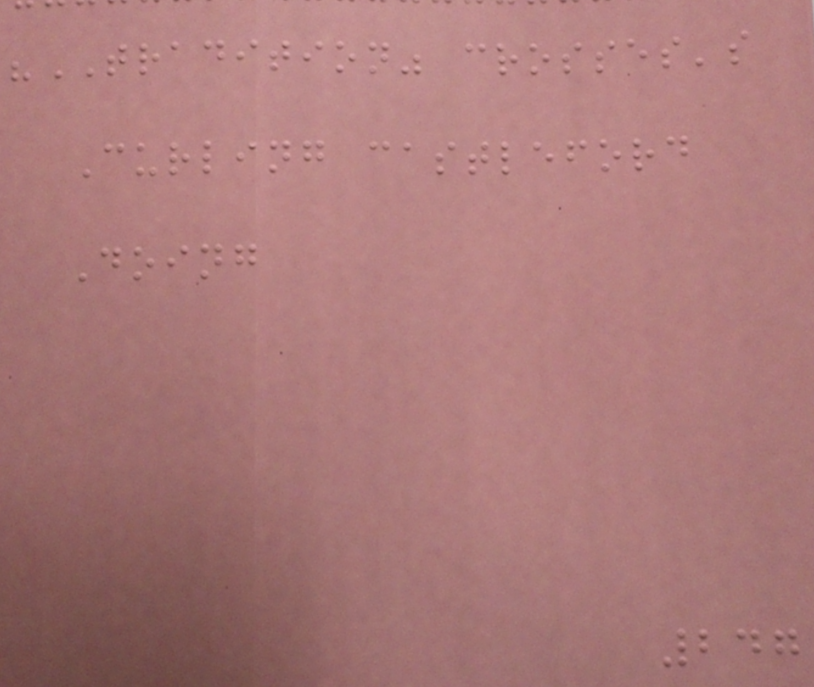"TRADITION" crosses's
Curling castleford
Doing
247
